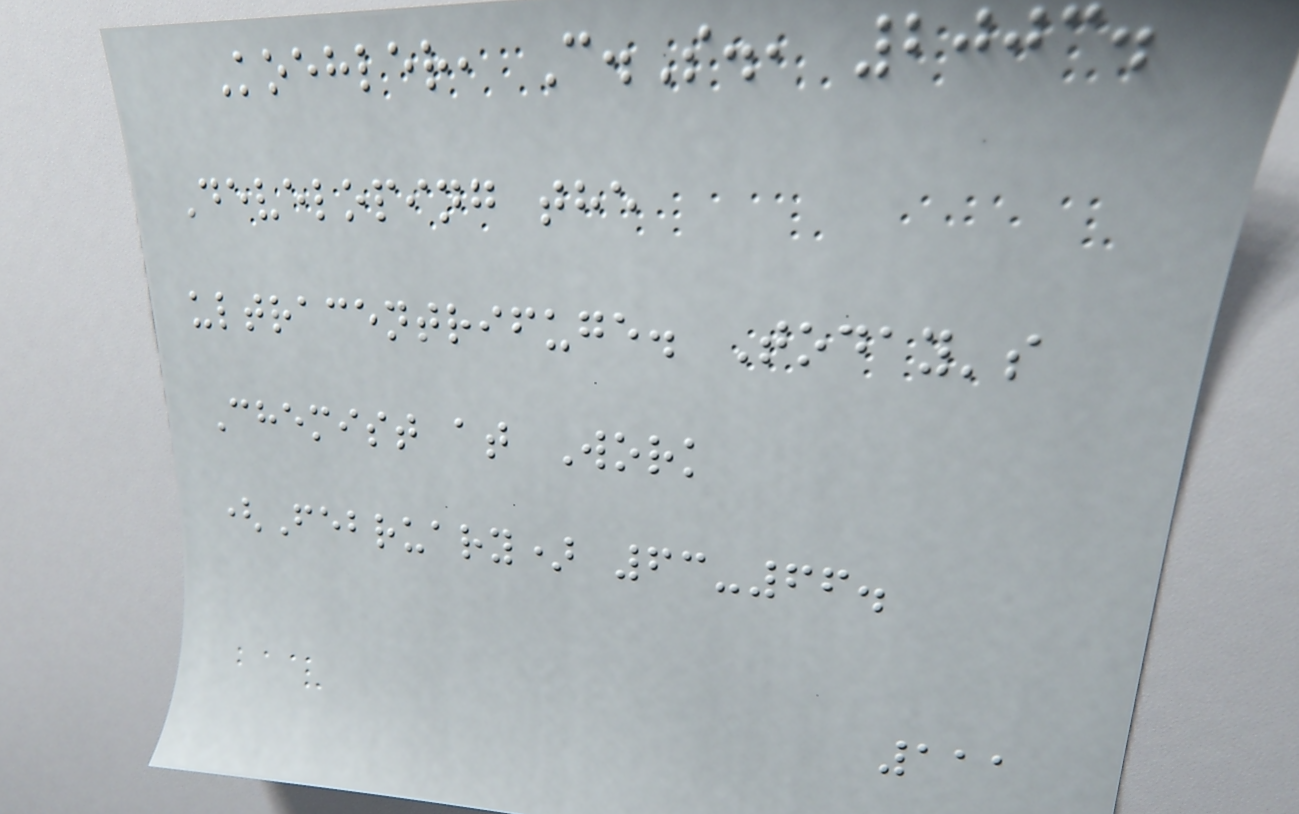Koehler, C.S., 2003.
Developing the
ultracentrifuge. Today's
Chemist at Work
(February) 63-66.
111
